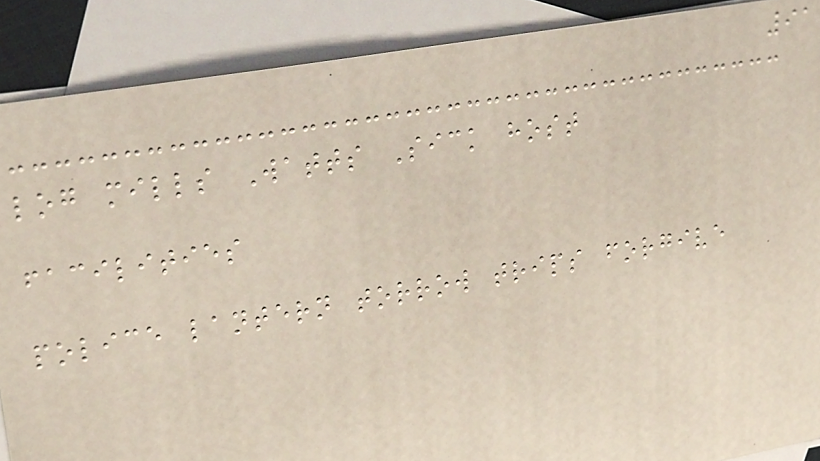91
log mills Watts Sick host
facilities
police lantern torrow trips forgive
